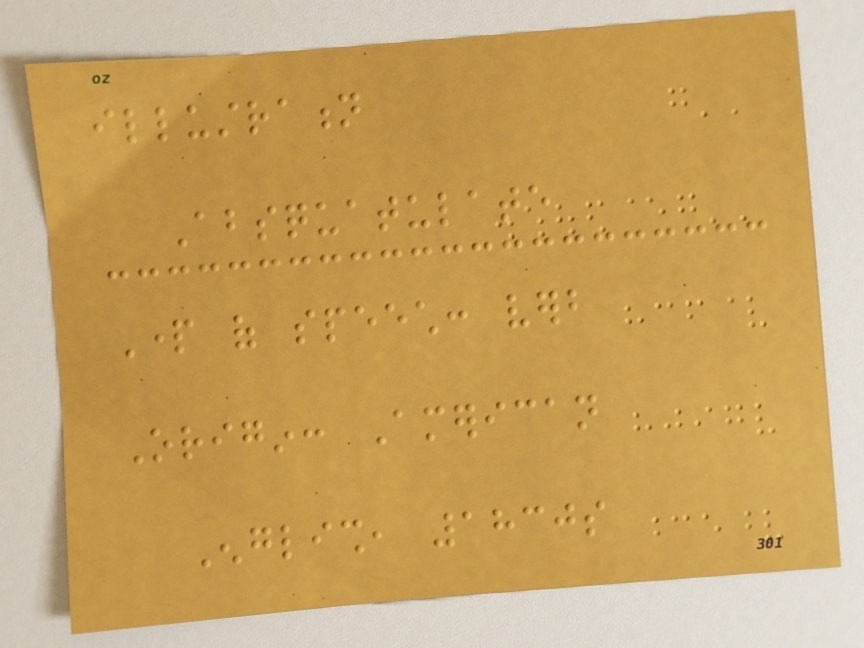illustration
Absquatulate
Part of speech: verb
Origin: American
English, 1830s
